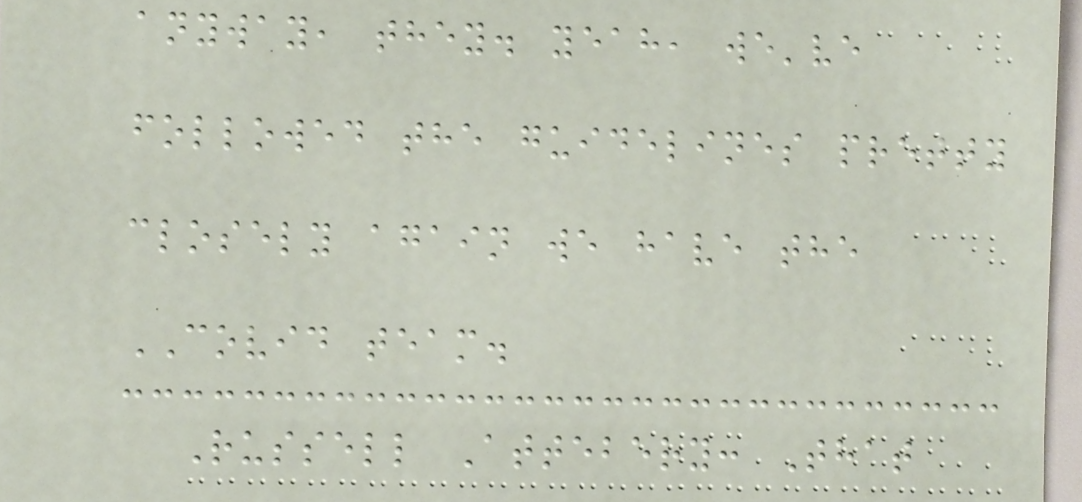anyway, they. yeah, we've
followed the guidelines pretty
closely again we have the
COVID team.
Russell Attebery: That
